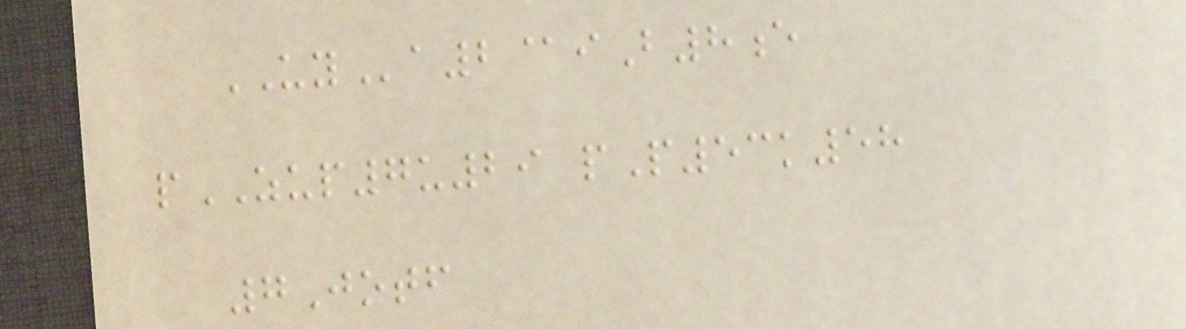UYa2@iB8e
pZUP7u29 pP53k58
7Jotf
